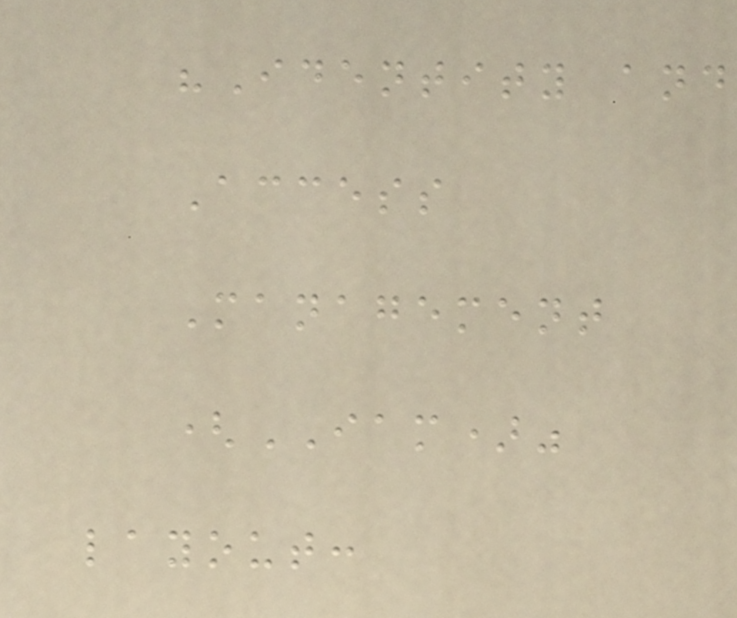"Identity and
Access
Management
(IAM)"
layout:
